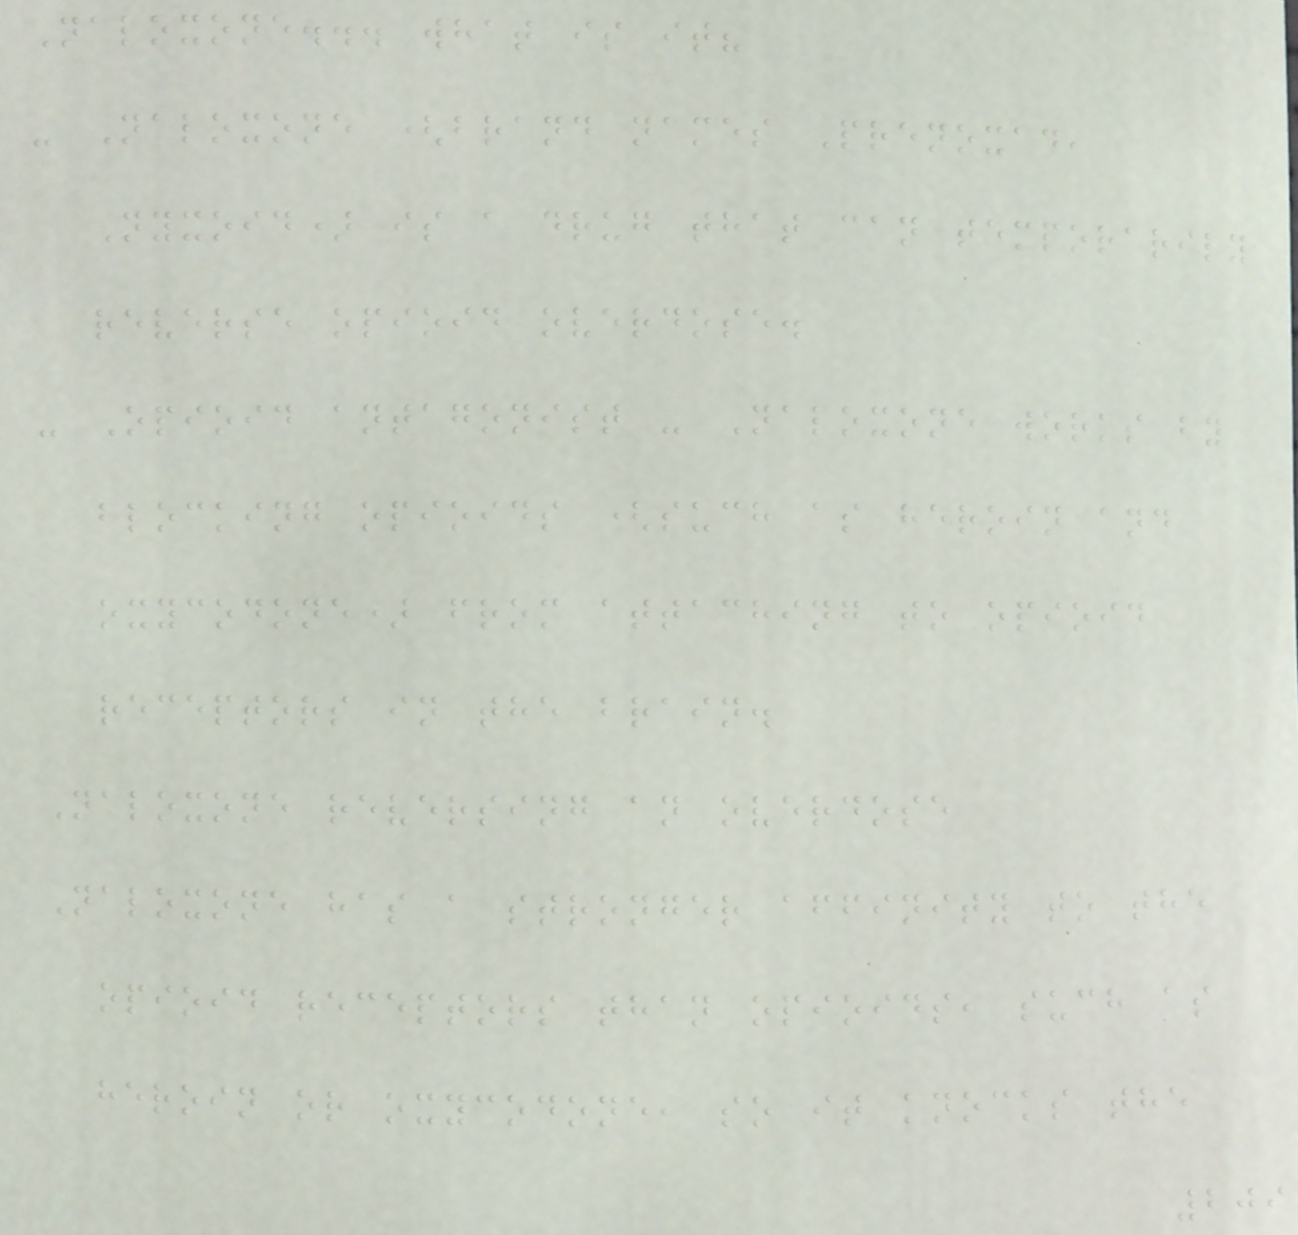Naloxone... what is it?
- Naloxone (brand names Prenoxad,
Nyxoid) is a drug that can temporarily
reverse opioid overdose.
- Opioid antagonist - Naloxone works by
blocking opioids (such as heroin and
oxycodone) from attaching to opioid
receptors in the brain.
Naloxone reversing an overdose
Naloxone has a stronger affinity to the
opioid receptors than opioids, such as
heroin or oxycodone, so it knocks the
209
